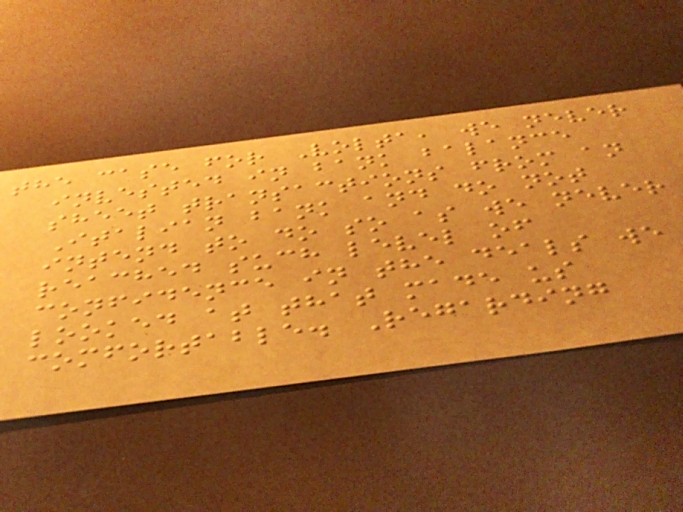the case for Volta, we never
invested in bank balance
sheet transactions from an
Italian bank and do not
intend to do so as we never
reached such level of
confidence in the deals we
looked at that made us
comfortable. Regarding
